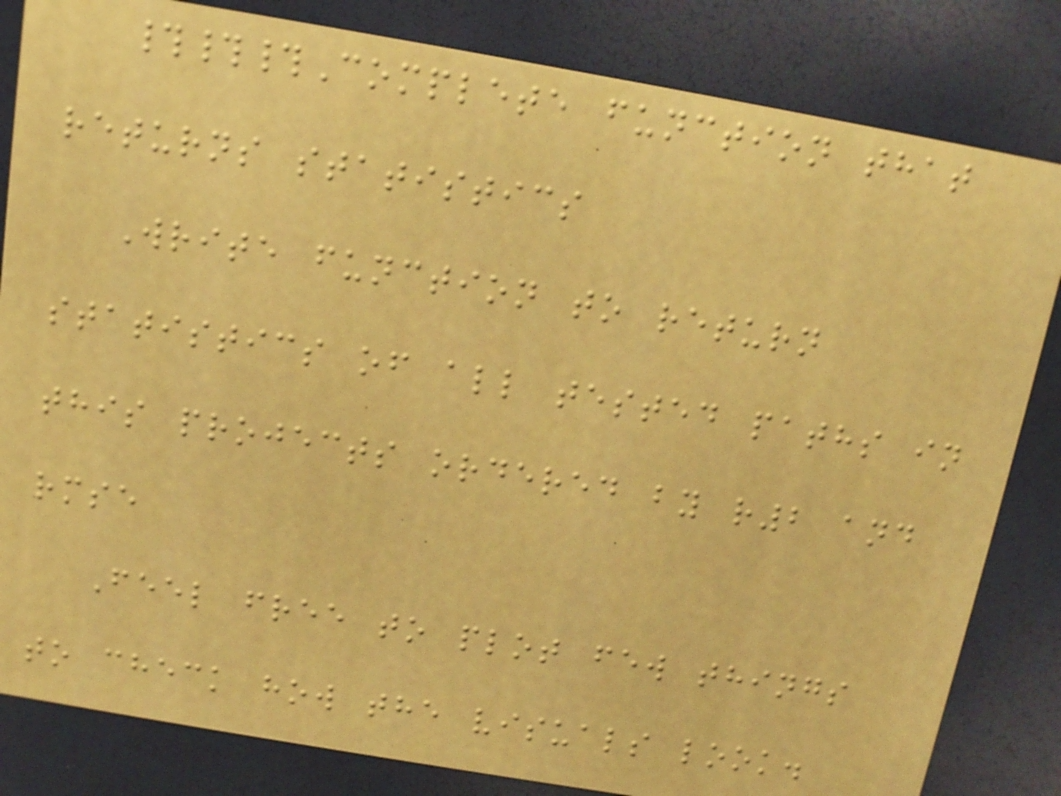###Complete function that
returns statistics
Write function to return
statistics of all tested paths in
this projects ordered by r2 and
rmse
Feel free to plot few things
to check how the visuals look.
